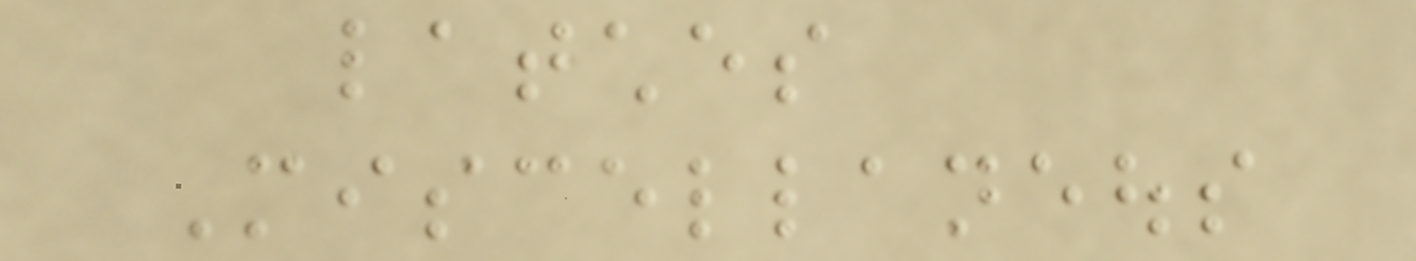latches
Miscellaneous
